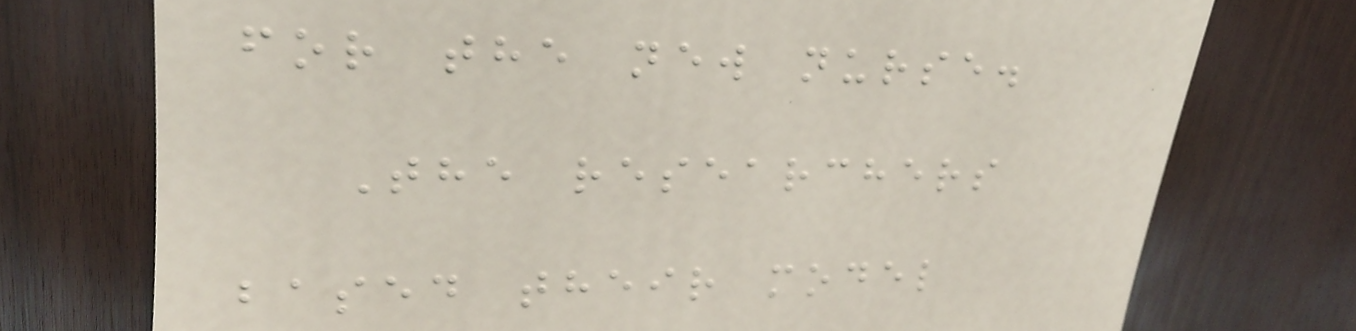for the new nurse.
The researchers
based their model
